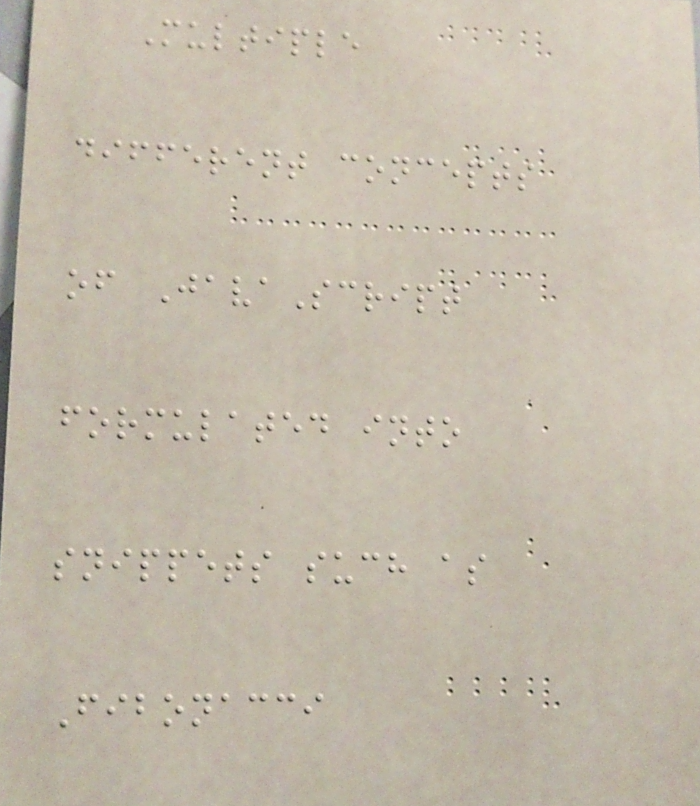Multiple
different concepts
of JavaScript
formulated into
snippets such as
Fibonacci
